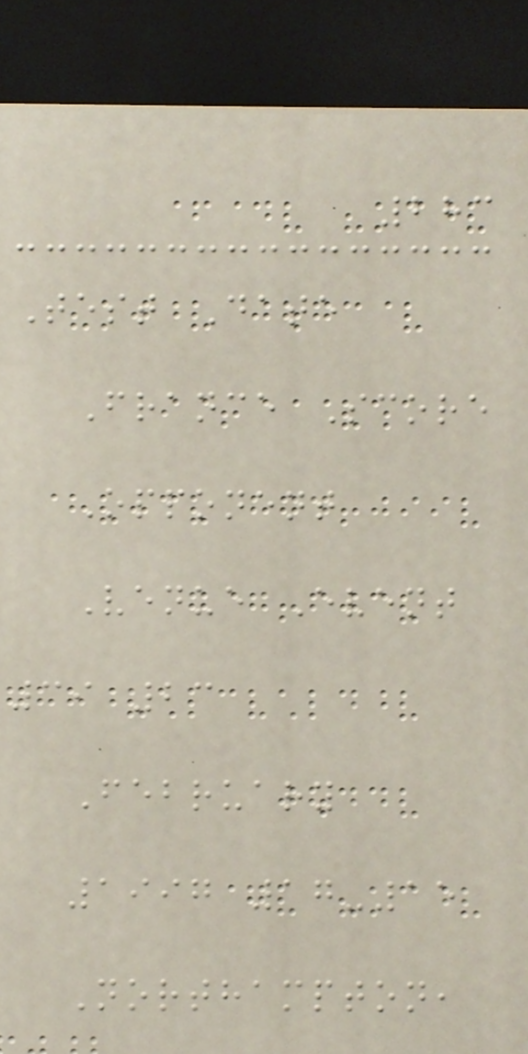283
Test Date
France Score
Opponent
Venue Event
39 23
February
1997 17-15
Northampton,
